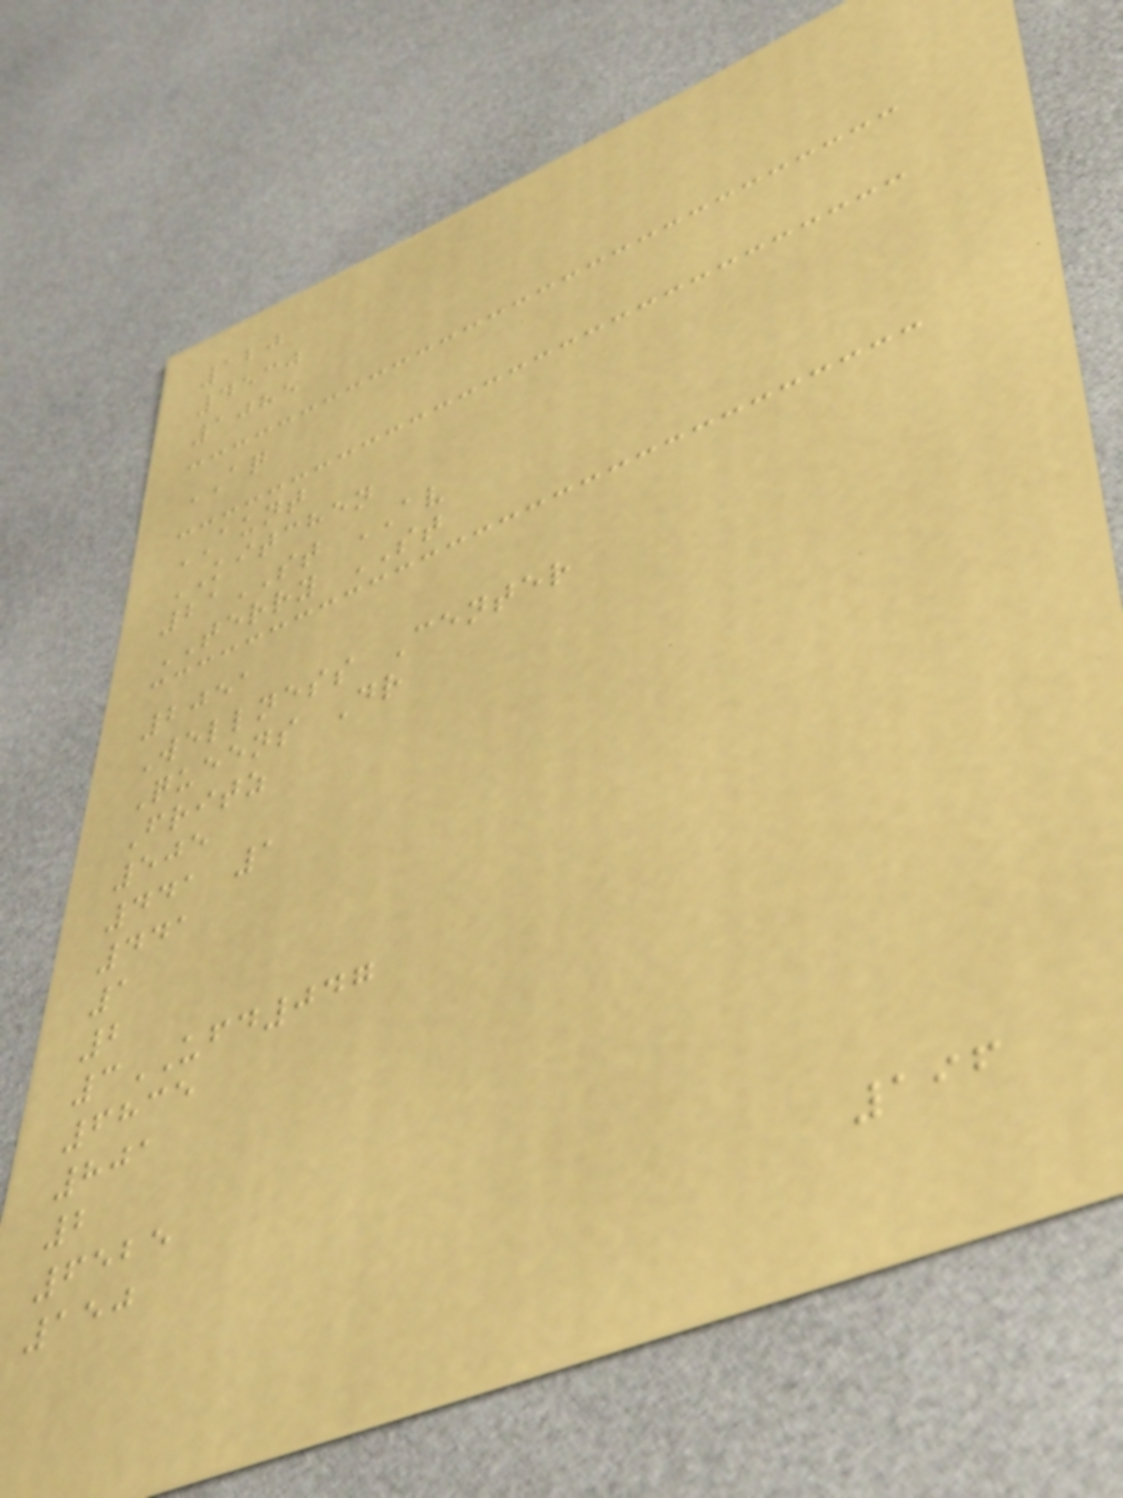120
4530
1085
AQ
AUNT
KITCHEN
21ST AV
TERRY ST
2051
Wellness Center
Queens Dr
Fritz
505
441 1
441
1
2
3UFD047
6835
801
2
6525
150
196
